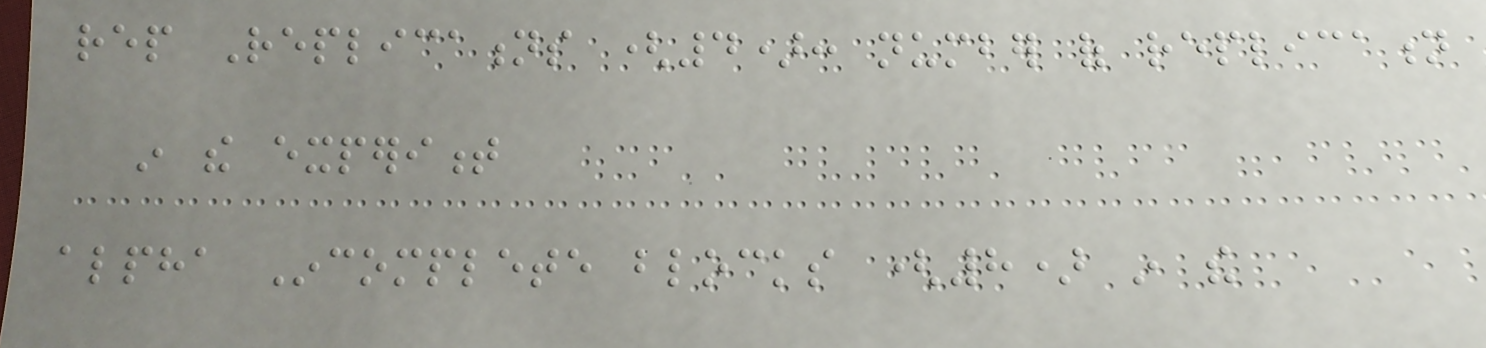rep Replications (4): number of replication
in the experiment
alpha Incomplete blocks (8) in the
